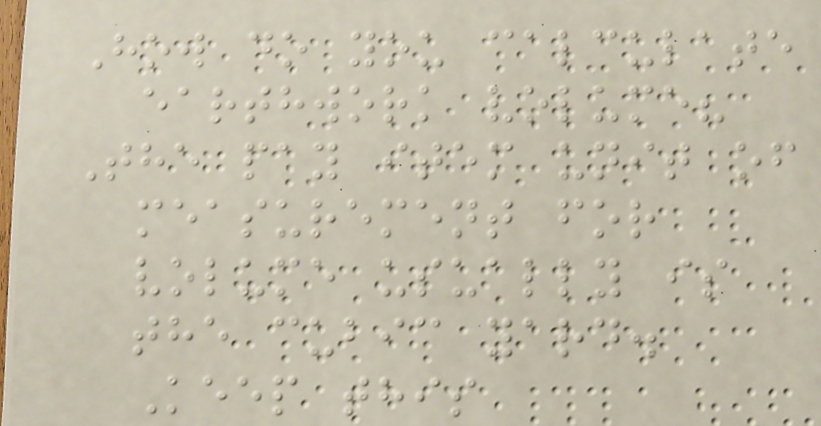How do you calculate
earthwork volume?
The pay item unit of
measurement for
volume usually is
the cubic yard.
Keep this
